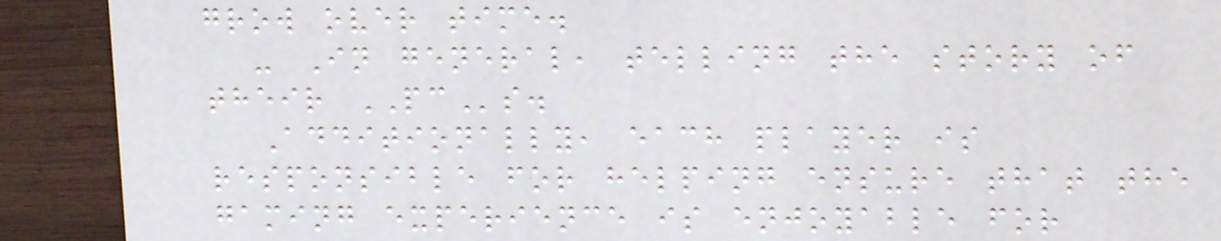grow over time.
- In general, telling the story of
their PCs.
Additionally, each player is
responsible for helping ensure that the
gaming experience is enjoyable for
